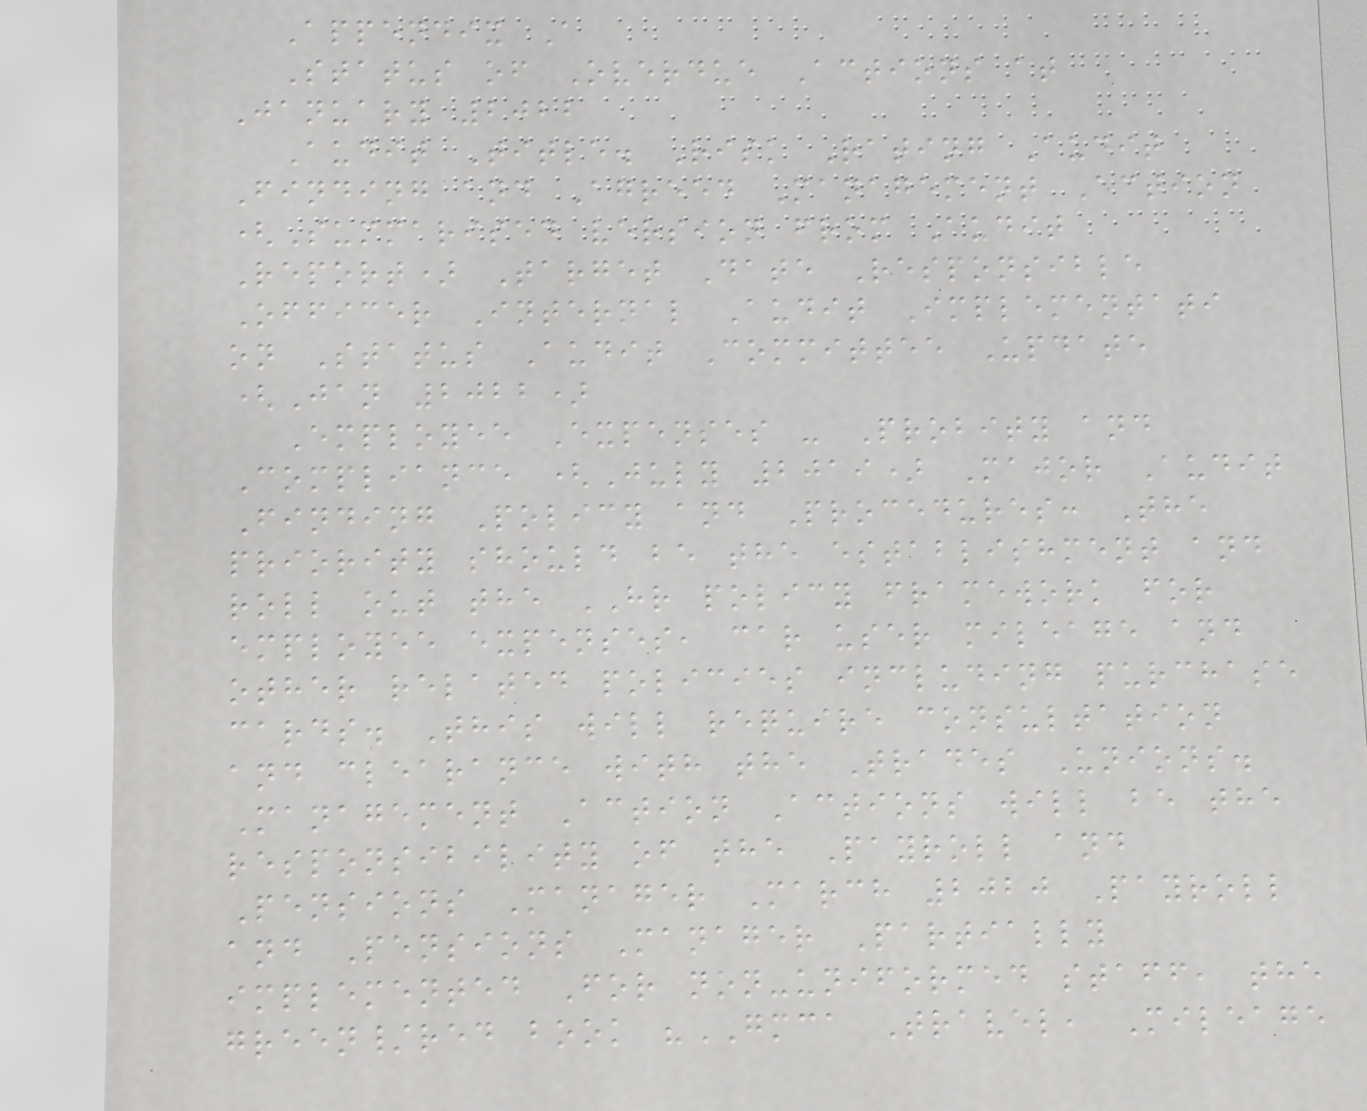Appendix A
Status of Overdue Actions at
January 2022
Audit Title. Risk Rating Audit
Finding and Agreed Management Action
(Summarised version from Audit
Report) Target Date Responsible
Officer Internal Audit Implementati
on Status Audit Committee Update
(Jan 2022)
Employee Expenses - Probity and
Compliance (July 2019) Major Audit
Finding Policy and Procedures: The
priority should be the establishment and
roll out the HR policy framework for
employee expenses, car user mileage and
other related policies including purchase
cards. This will require consultation
and clearance with the Trades Unions.
Management Action Actions will be the
responsibility of the Payroll and
Pensions Manager March 2020 Payroll
and Pensions Manager Partially
implemented For non-uniformed staff, the
green/red book "GMCA Travel, Mileage
